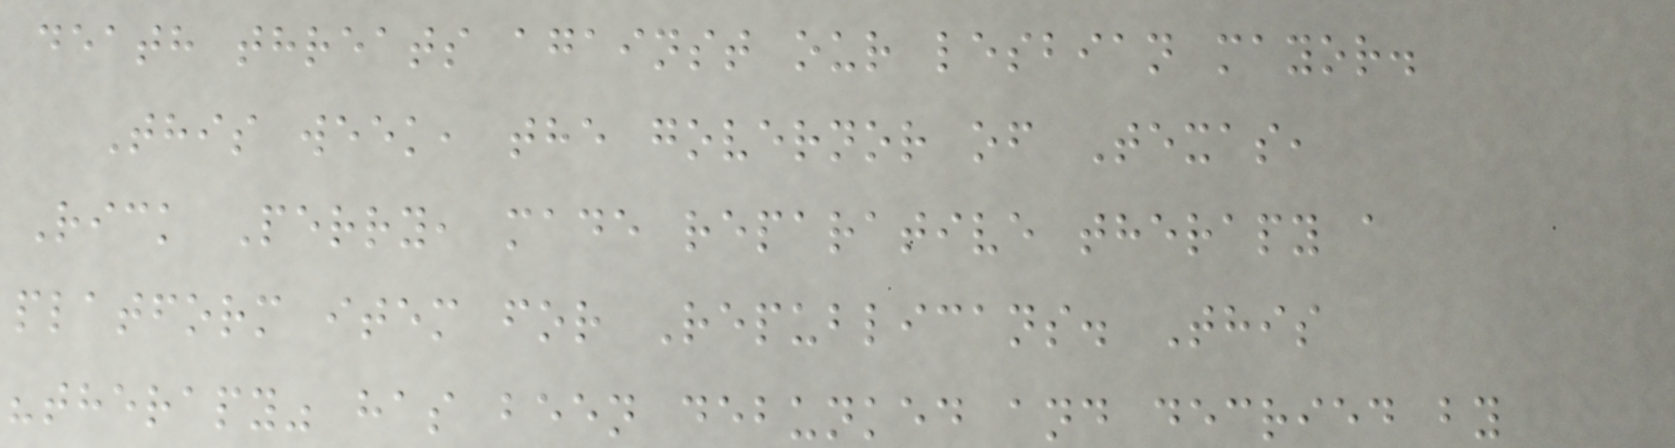death threats against our lesbian mayor.
This week, the governor of Texas,
Rick Perry, made reparative therapy a
platform item for Republicans. This
"therapy" has been debunked and decried by
